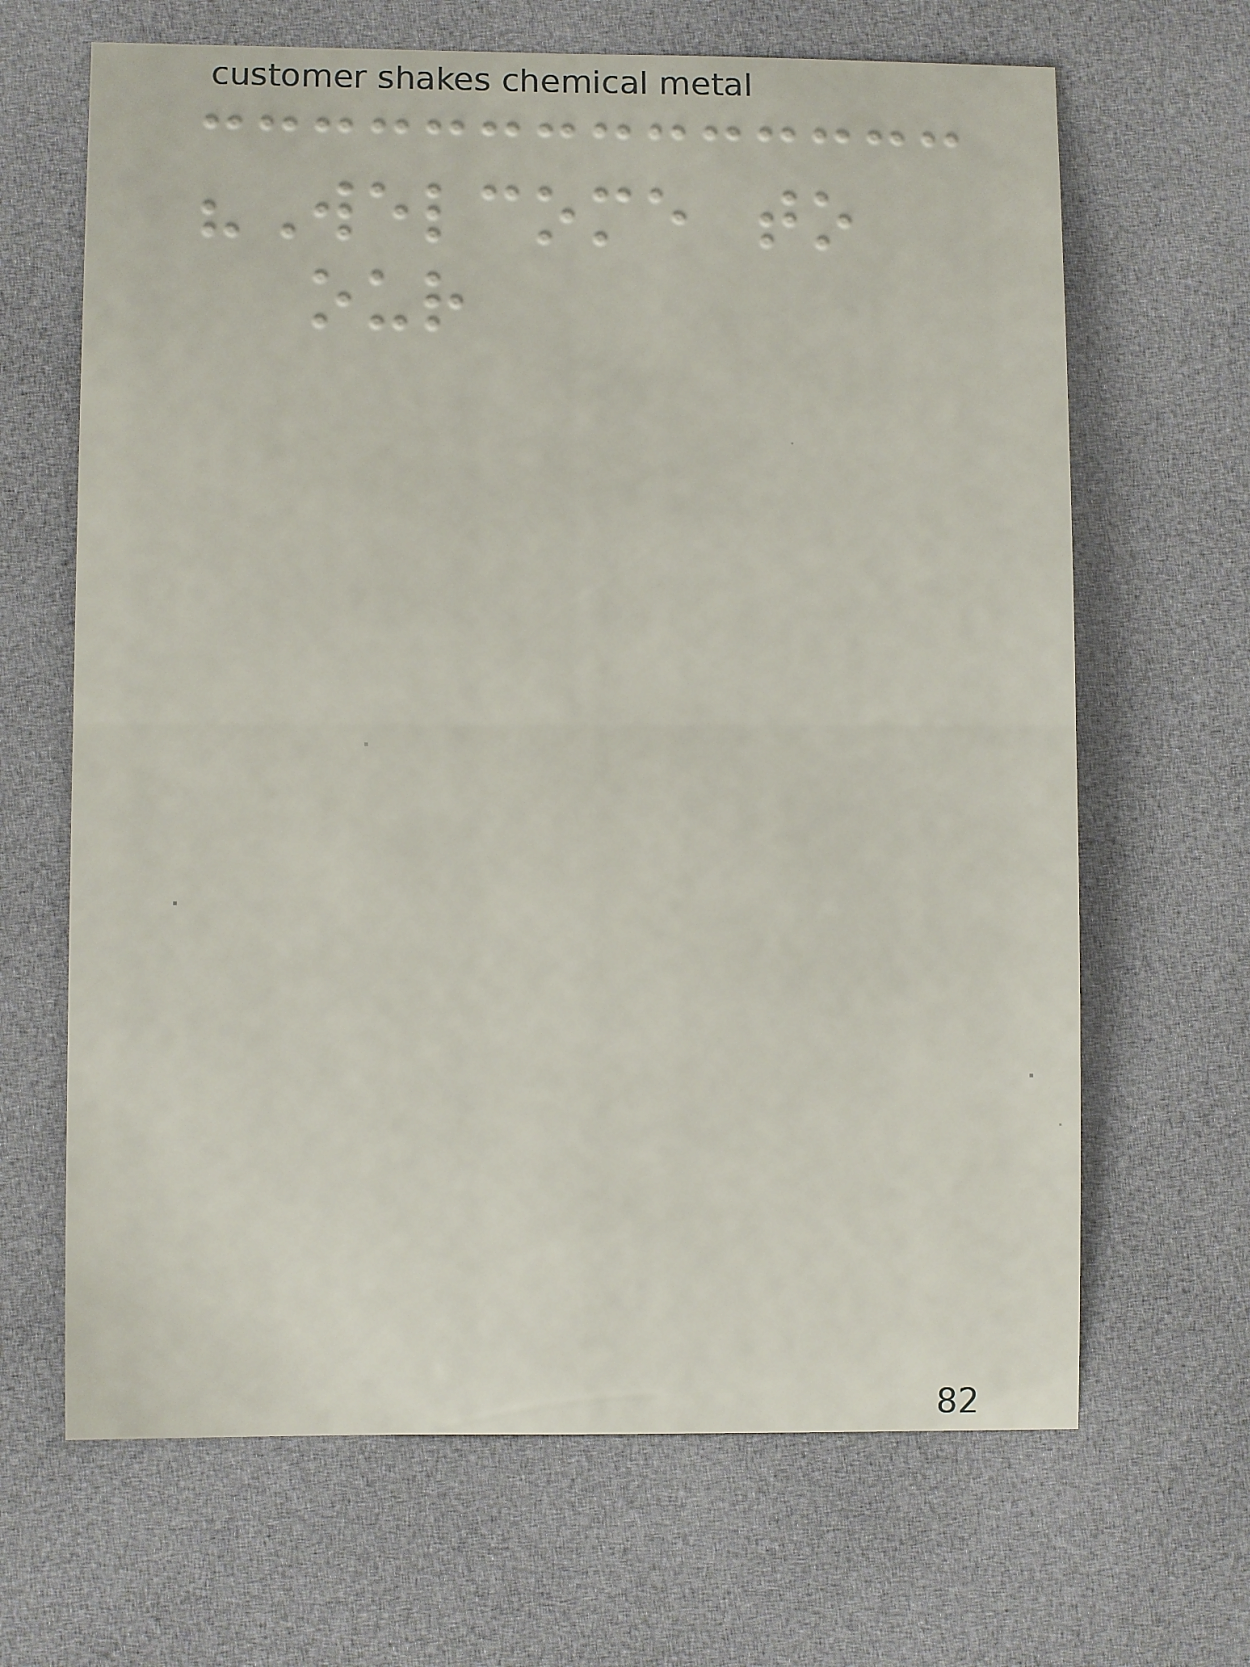"Welcome to
our
